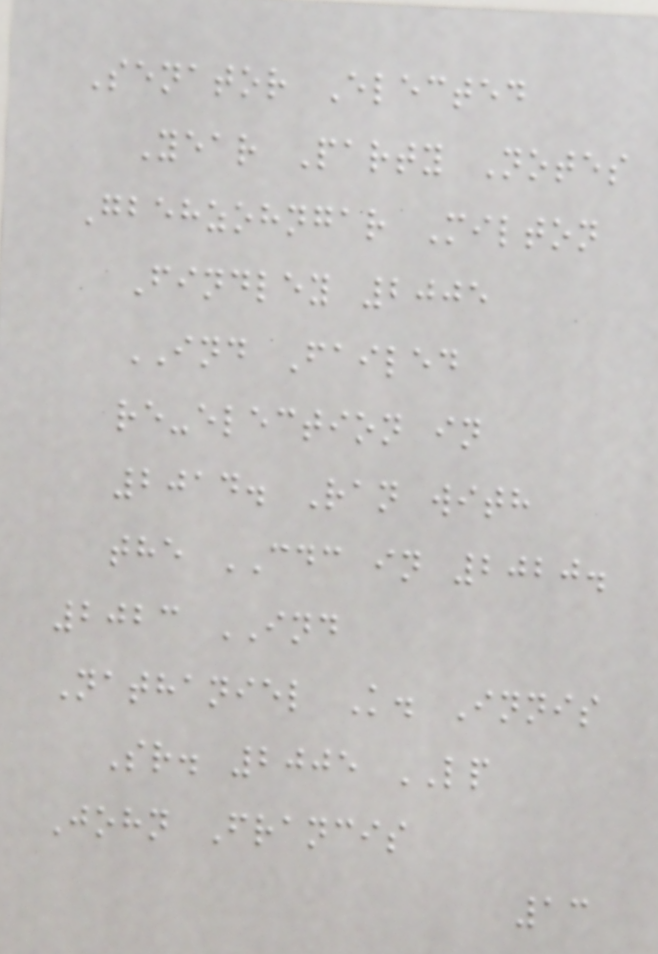Senator Elected
Year Party Notes
Gbehzohngar Milton
Findley 2005
IND Failed
re-election in
2014. Ran with
the CDC in 2020.
2023 IND
Nathaniel K. Innis
Sr. 2005 LP
John Francis
13
